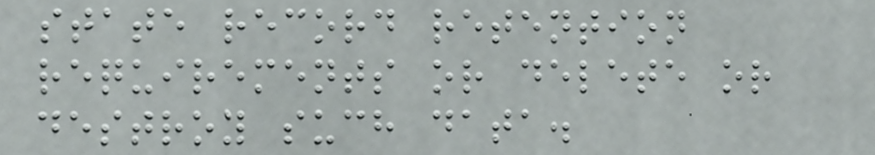state record retention
requirements or delete or
destroy such data.
